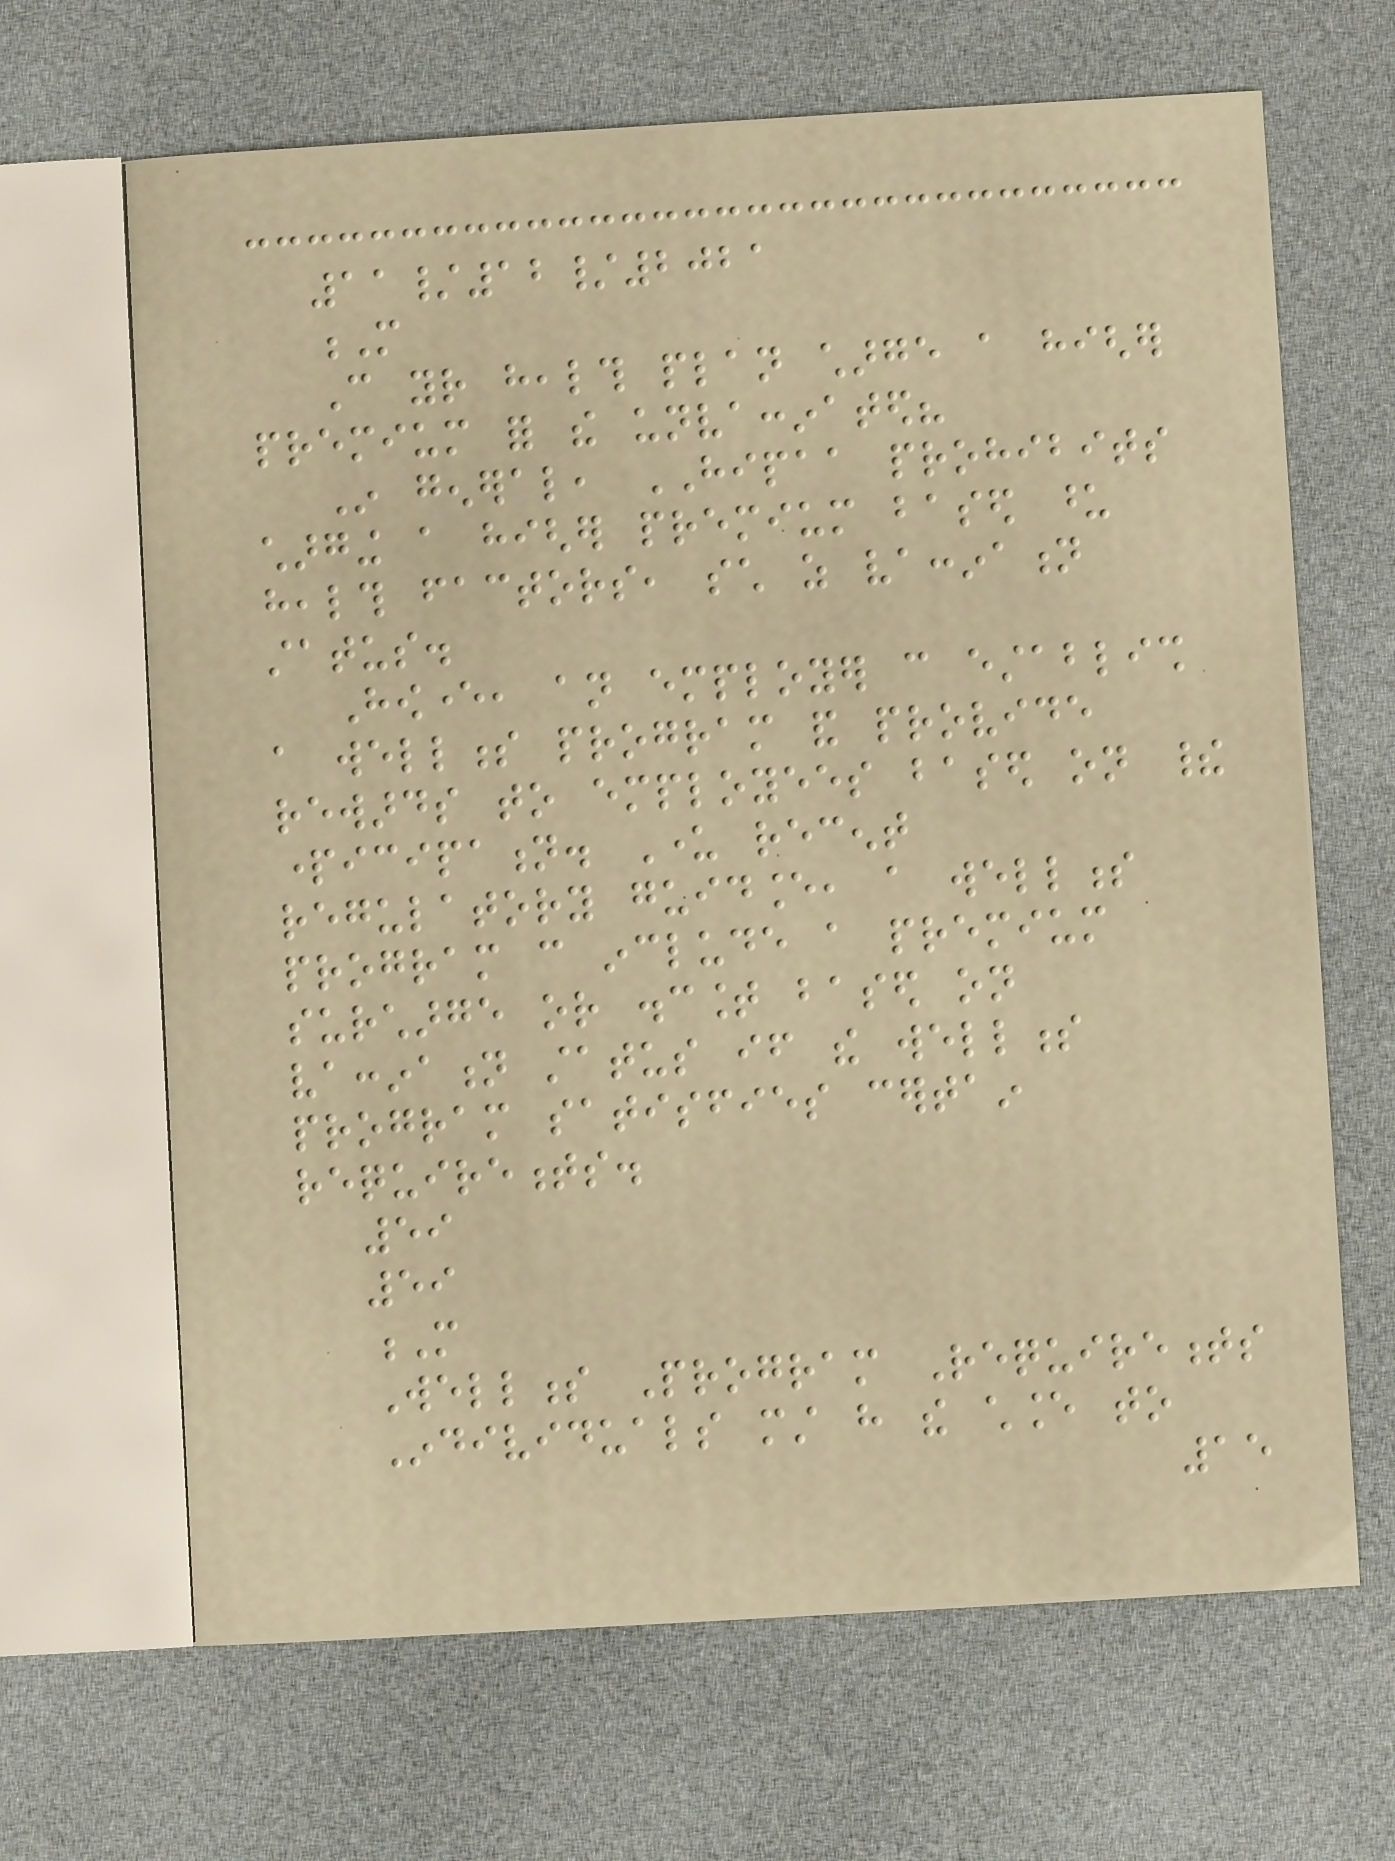11/12/2021
M
Can your health plan charge a higher
premium for the unvaccinated?
In general, HIPAA prohibits
charging a higher premium based upon
health factors, such as vaccination
status.
However, an employer can establish
a wellness program and provide
rewards to employees based on their
participation. Under recent
regulatory guidance, a wellness
program can include a premium
surcharge or discount based on
vaccination status if the wellness
program satisfies certain
requirements.
59
59
M
Wellness Program Requirements
Individuals must have the chance to
15
